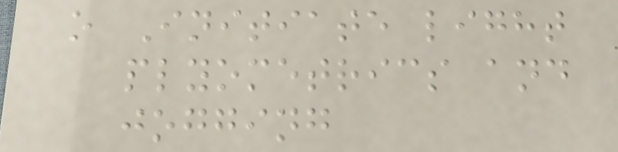o Initiate light
plyometrics and
jogging
